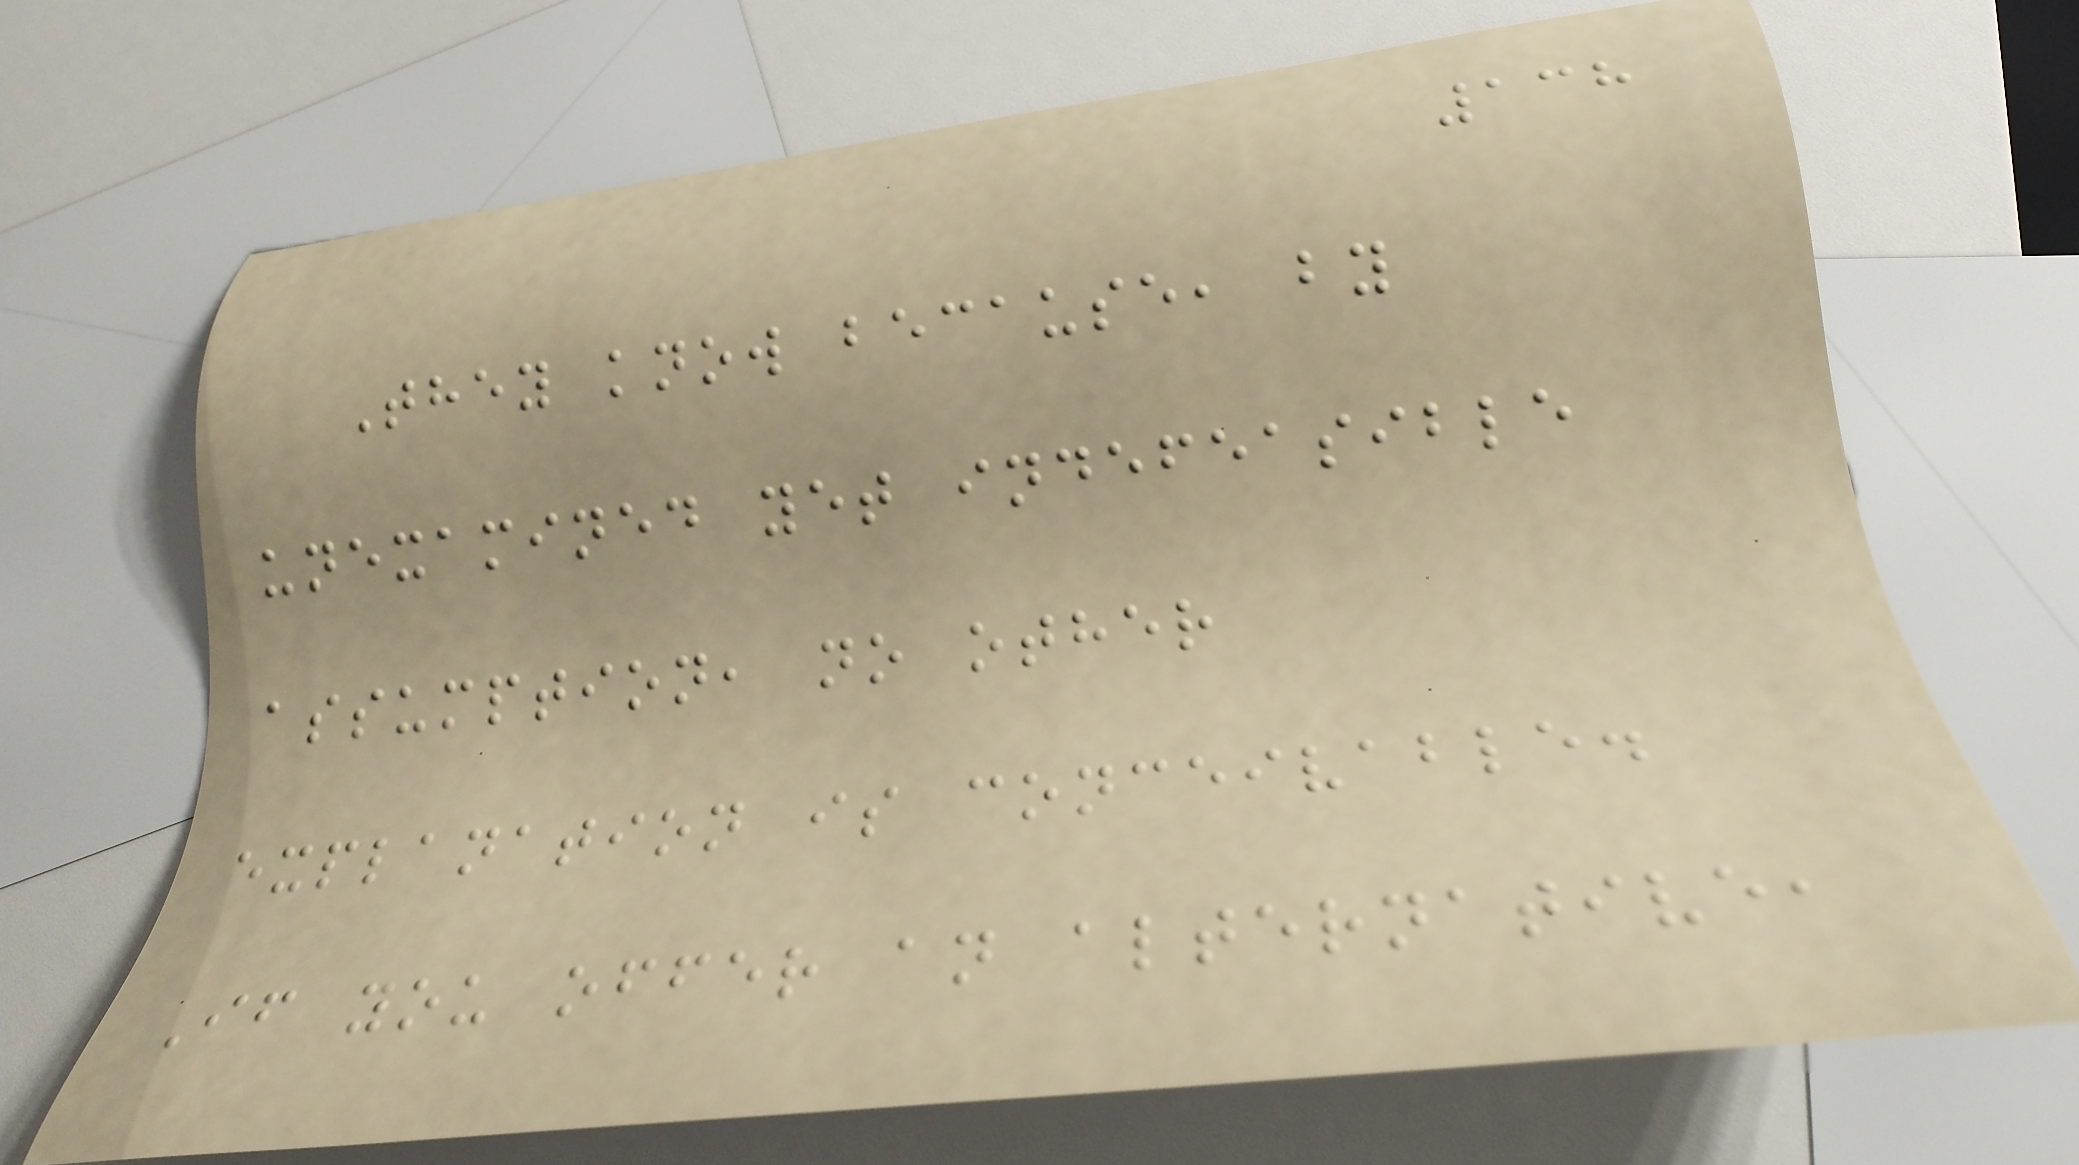138
They know because, by
unexamined yet indefeasible
assumption, no other
explanation is conceivable.
If you offer an alternative,
